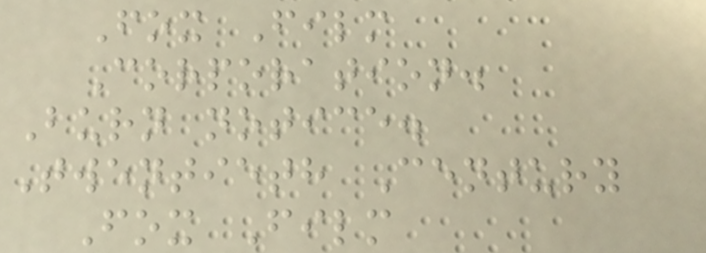Fox Film
Corporation.
Burn notice.
Twentieth Century
Fox Film
